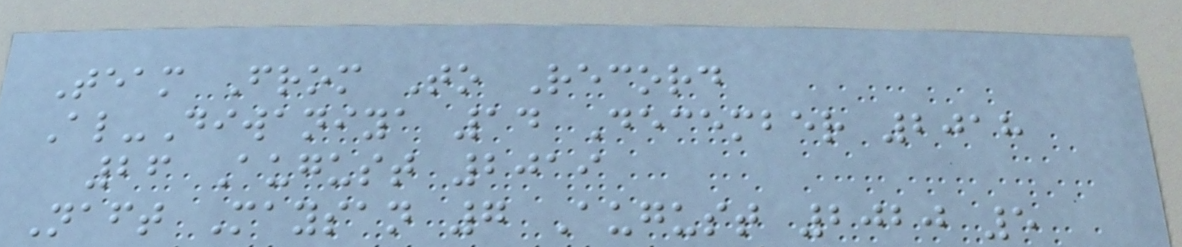Team From To Record
Al-Diwaniya 14 December 2018
26 August 2019
Naft Maysan 7 August 2020 5
